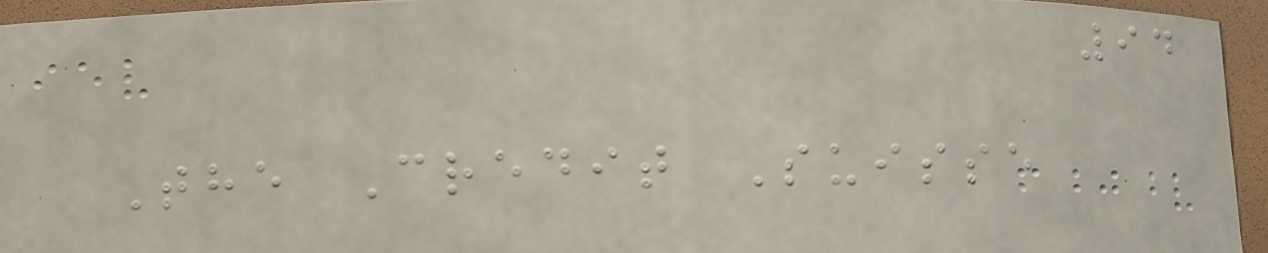94
The Credit Suisse
